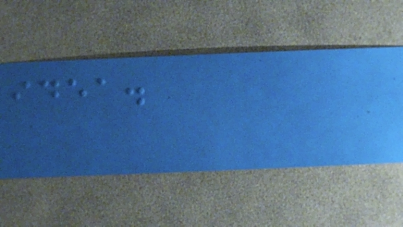idea.
